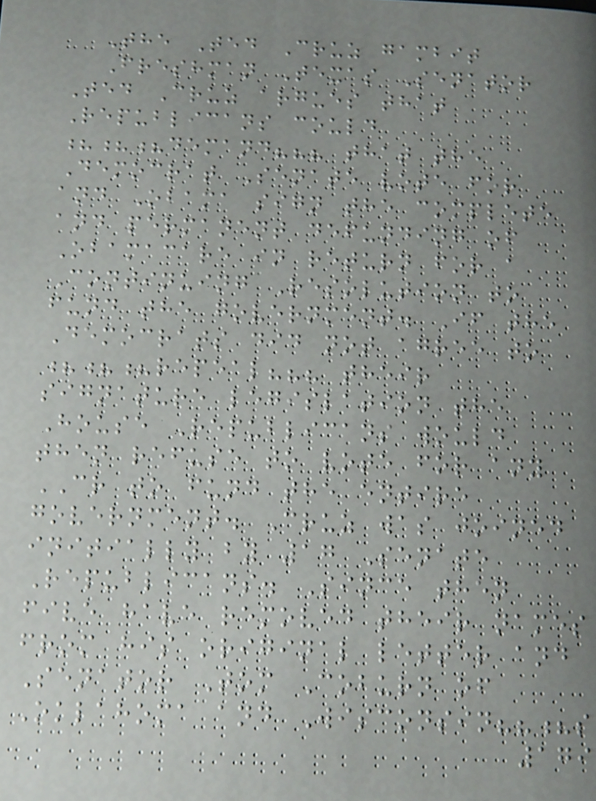The Ted Cruz gambit
Freshman Texas Senator
Ted Cruz argues that
Republicans could
???demand??? that the
Democrat Senate vote for
and Obama sign the complete
and permanent defunding of
Obamacare in return for a
Continuing Resolution to
fund the government. If the
Democrats did not agree to
???repeal??? their
signature legislation the
House Republicans would
then refuse to vote for any
CR to fund the entire
government. Cruz was joined
initially by 17 Senate
Republicans. Since then
five have removed their names
from his original letter and
Senator Tom Coburn of
Oklahoma and Wisconsin???s
179
